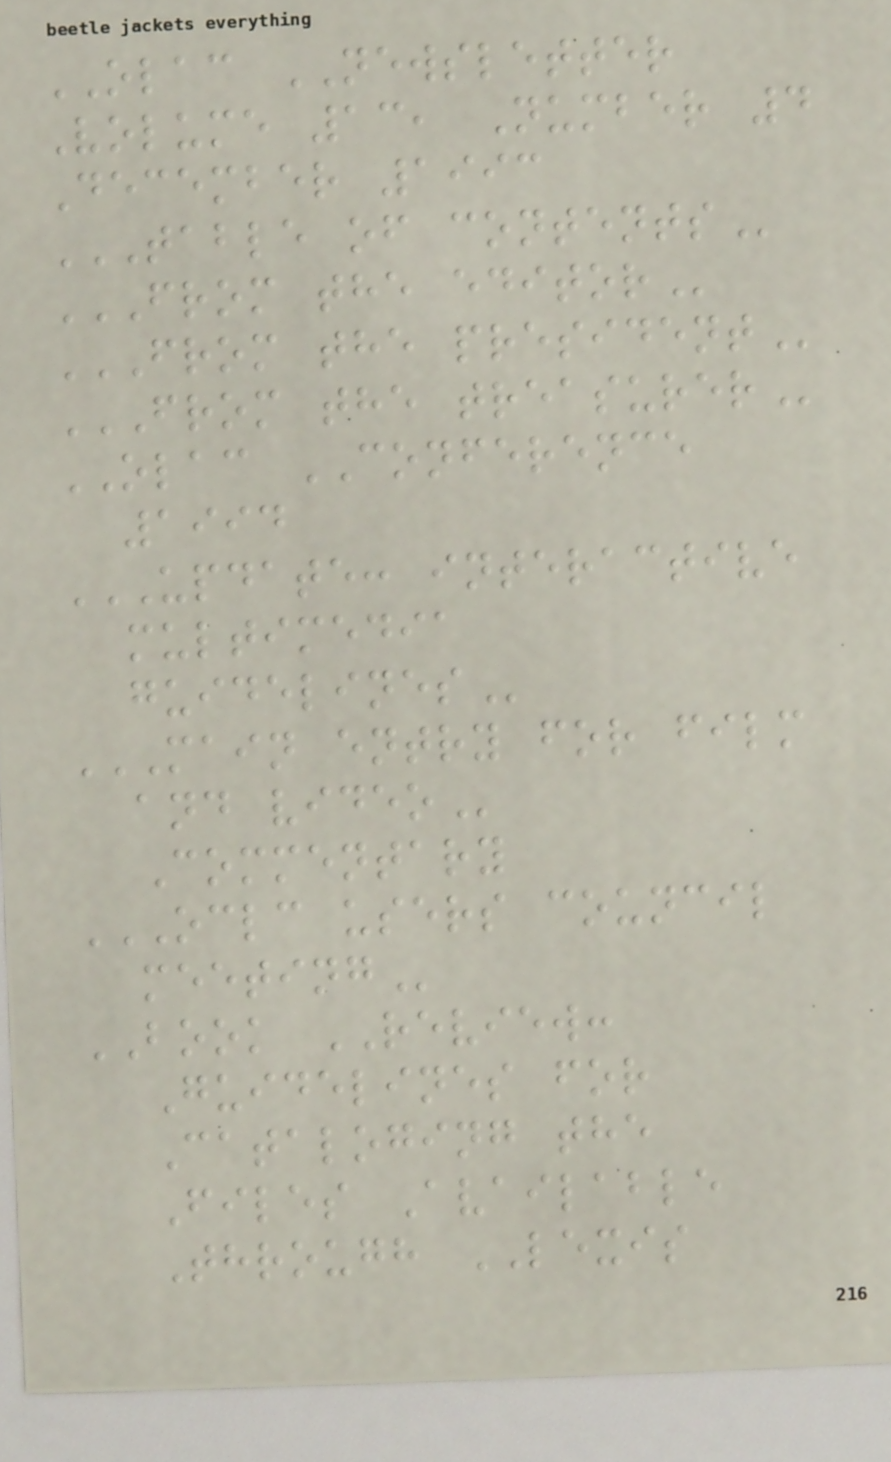OLAC NEWSLETTER
Volume 13, Number 4
December 1993
TABLE OF CONTENTS
FROM THE EDITOR
FROM THE PRESIDENT
FROM THE TREASURER
OLAC CONFERENCE
1994
UPDATE: INTERACTIVE
MULTIMEDIA
GUIDELINES
MAIN ENTRY FOR FILM
AND VIDEO
Commentary
OCLC USERS COUNCIL
MEETING
BOOK REVIEW:
Guidelines for
Cataloging the
Files Available
Through LEXIS
